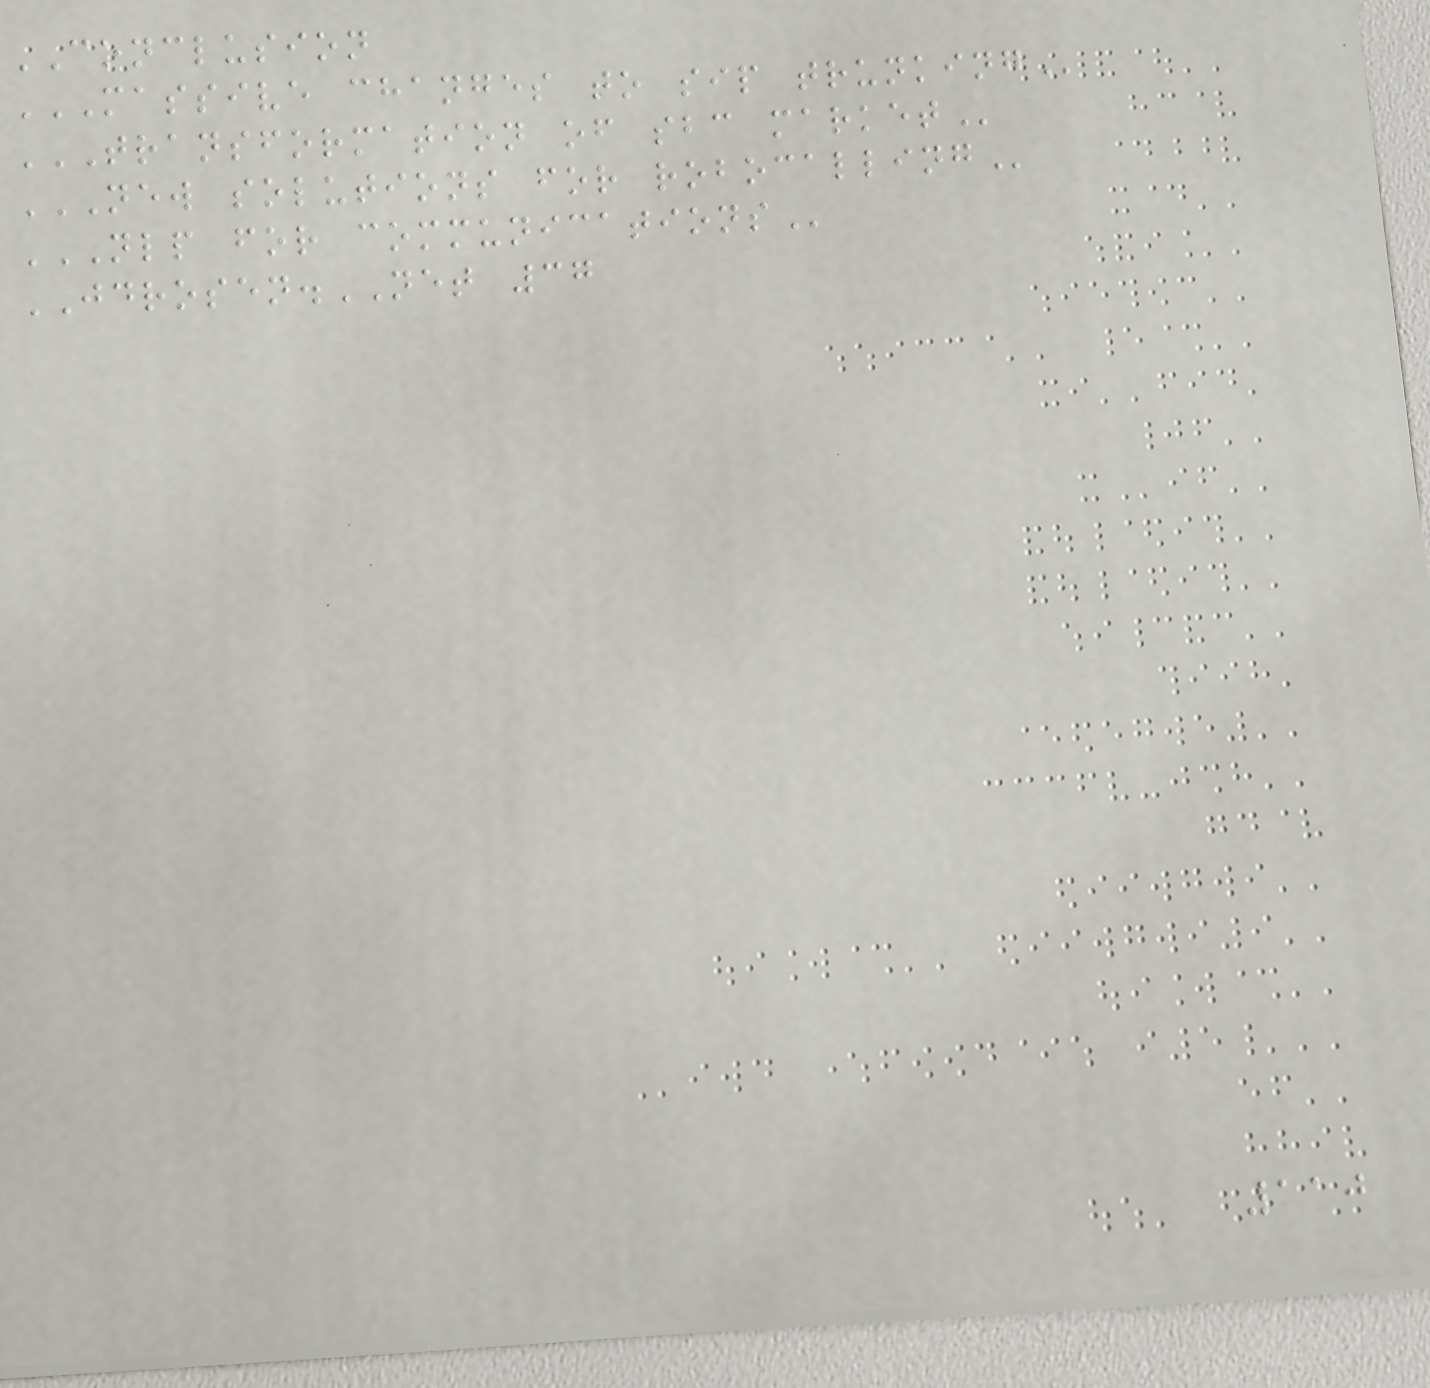CONCLUSION
MASSIVE CHANGES TO SIP TRUNKING
TRANSFORMATION OF SBC MARKET
NEW SOLUTIONS FOR ROBOCALLING
NLP FOR COMMUNICATIONS
JDROSEN.NET 37
110
